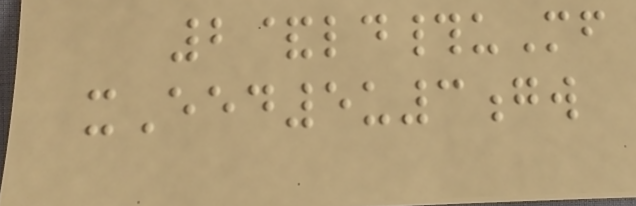2&ld#uMf
xEed5u3gw
